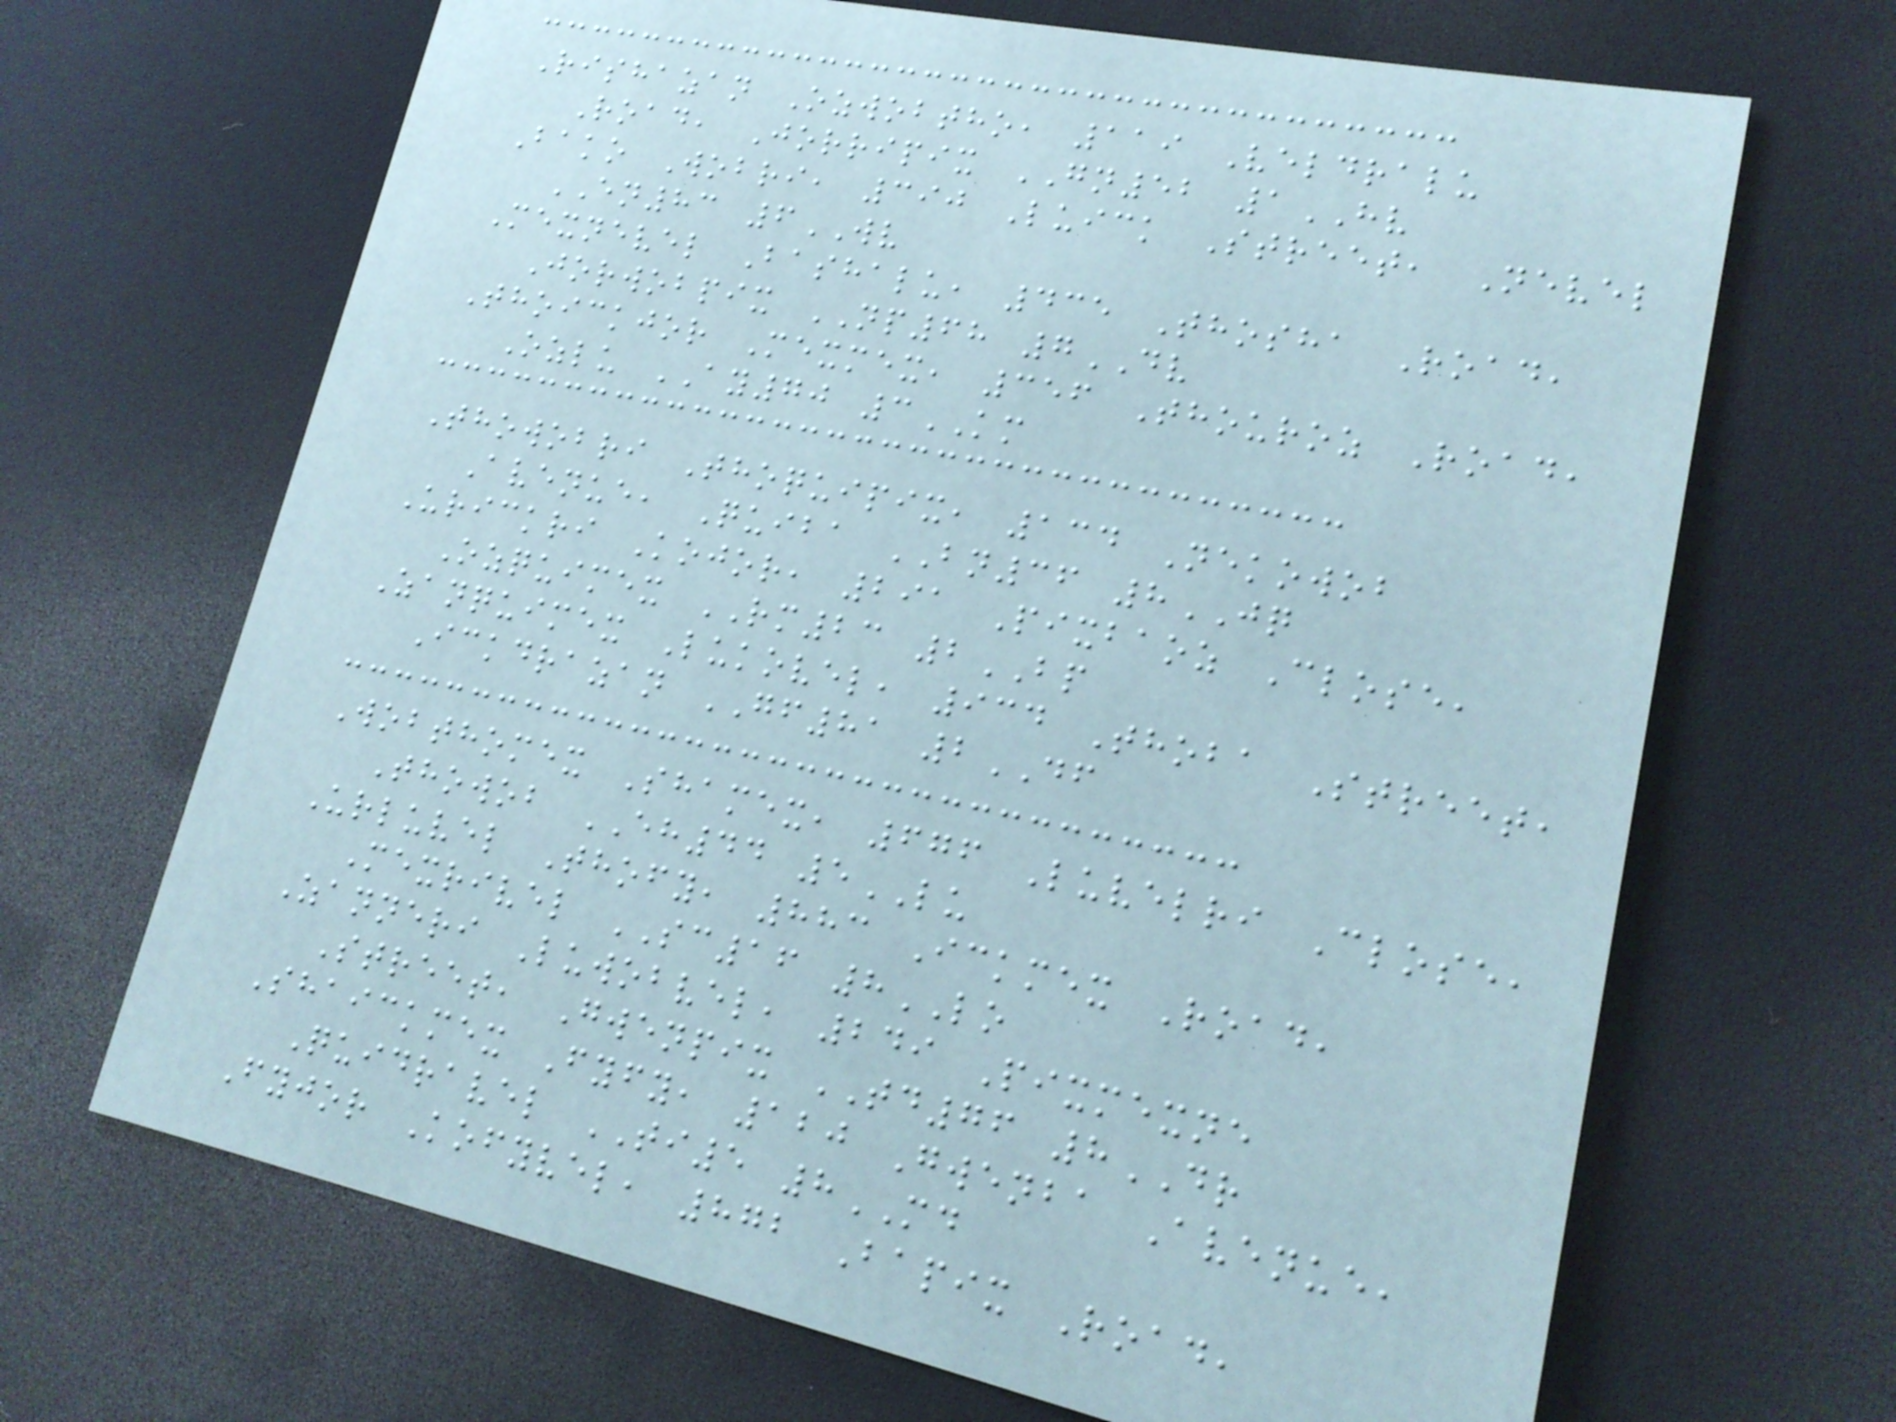Rishazan Ozwobtho, 119 Veldralu
Road, Jorripix GN52 1HV
Bako Wobri, 390 Luick Street, Nevel
EN83 6WV
Mexnevel Bashalu, 435 Thosha Road,
Jorwobpix NP68 7DV
Thoickjor Mexmex, 356 Thouroz Road,
Ozlu AY70 3KM
Thowobri Thoquipix, 134 Nekowob
Avenue, Quiba BN36 8JQ
Urickri Kojor, 291 Pixbaoz Close,
Ozquimex RM23 2BP
Zanquimex Lukovel, 934 Thoba Street,
Ickdrazan GF81 2DF
Wobthomex Shamex, 676 Luvelri Close,
Thowob EH44 5LU
Urluvel Thofy, 883 Ickmex Road,
Mexrivel SC16 8LO
Zanneri Luwobvel, 249 Pixmexne
Street, Gwenpix TD76 8DR
Shaickmex Fyfy, 120 Gwenba Avenue,
Quidravel TI5 8MD
Fyjor Kofyvel, 872 Bapix Road,
